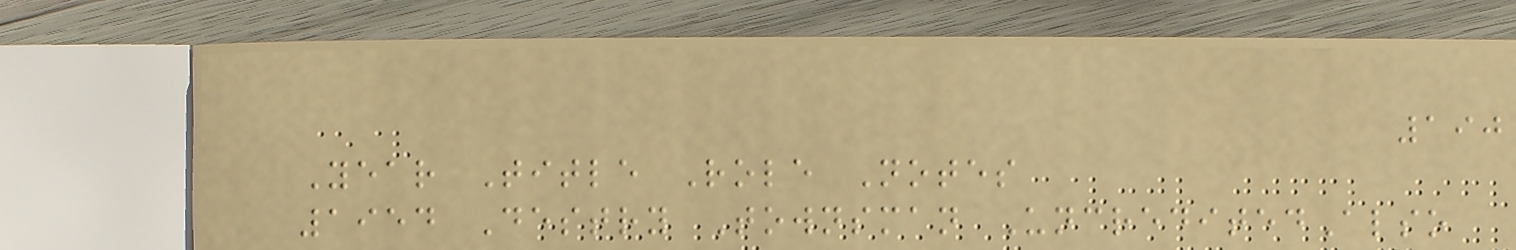190
Year Title Role Notes
1954 Destry Townsman UncreditedAlso
